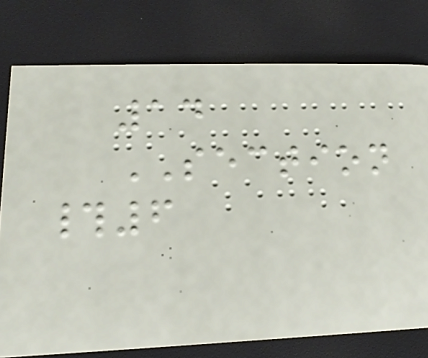14
SECTION
#6
